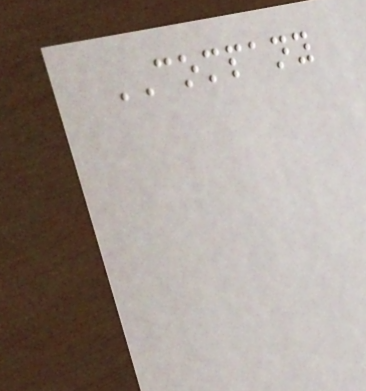COMPANY
